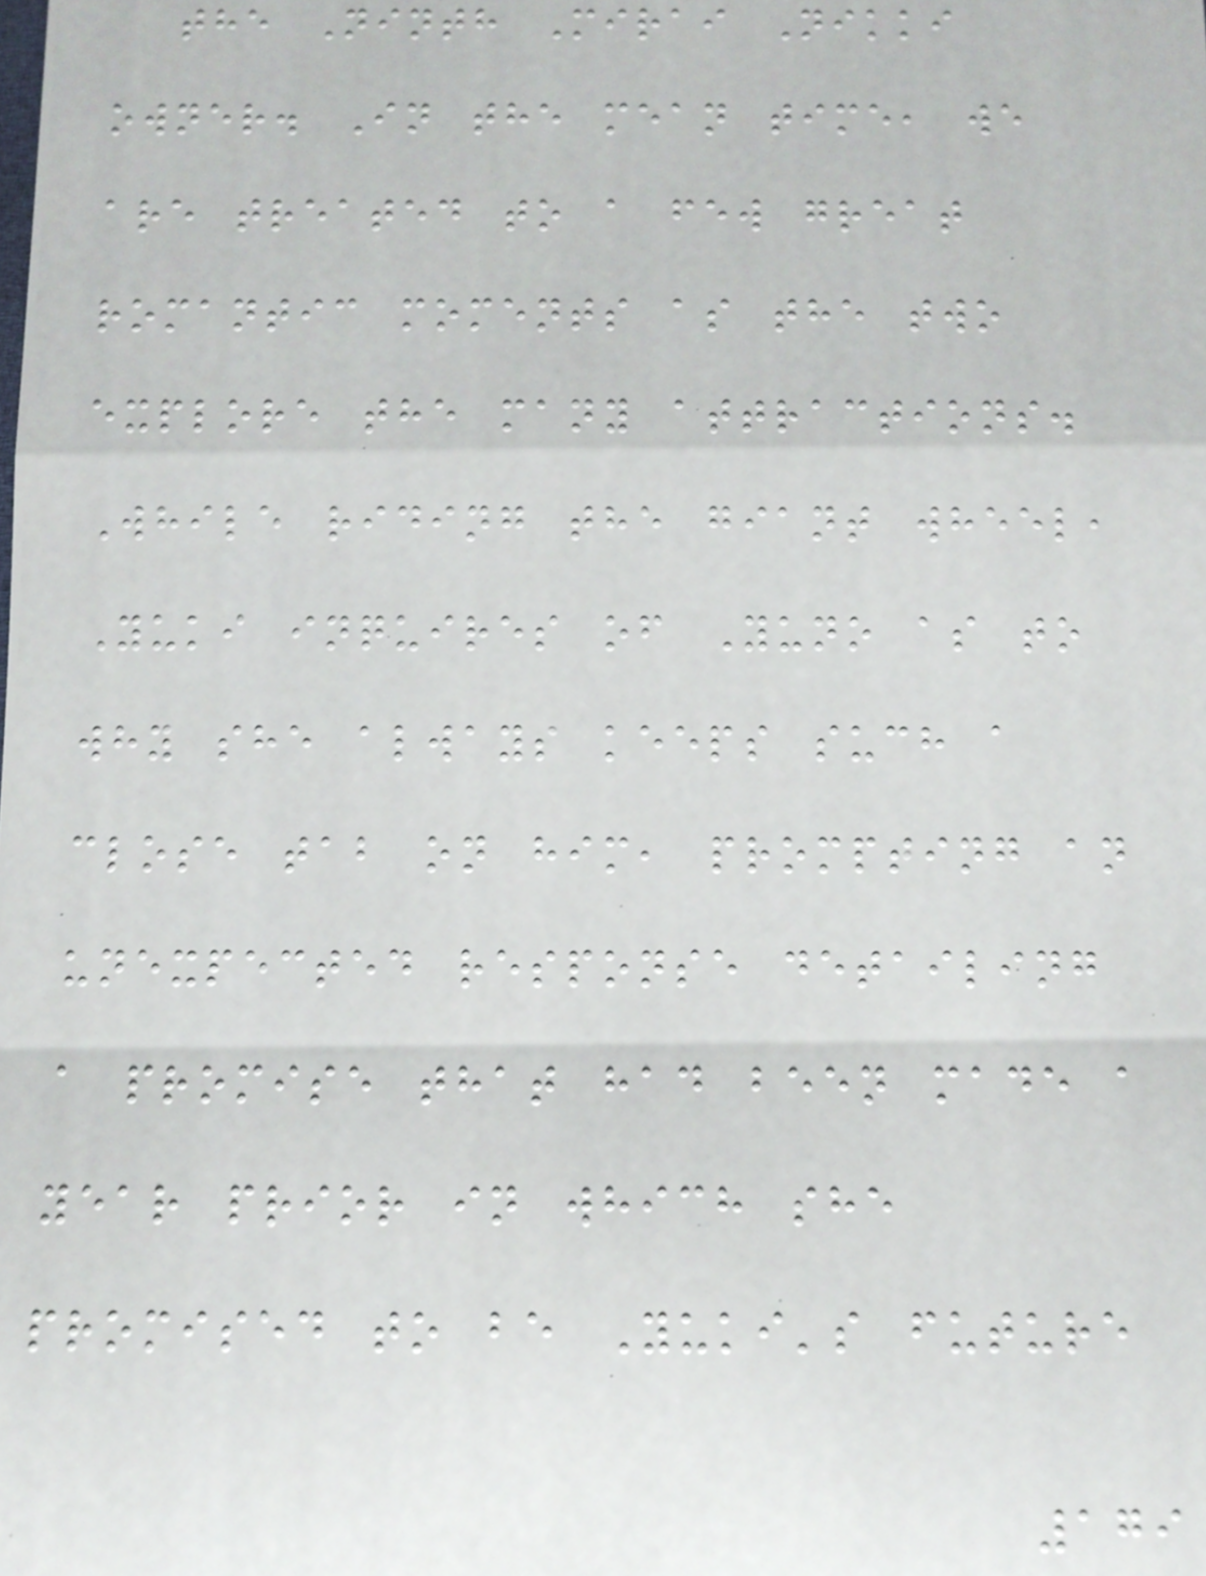the Ninth Mirai Nikki
owner. In the mean time, we
are treated to a few great
romantic moments as the two
explore the many attractions.
While riding the giant wheel,
Yuki inquires of Yuno as to
why she always keeps such a
close tab on him, prompting an
unexpected response detailing
a promise that had been made a
year prior in which she
promised to be Yuki's future
179
